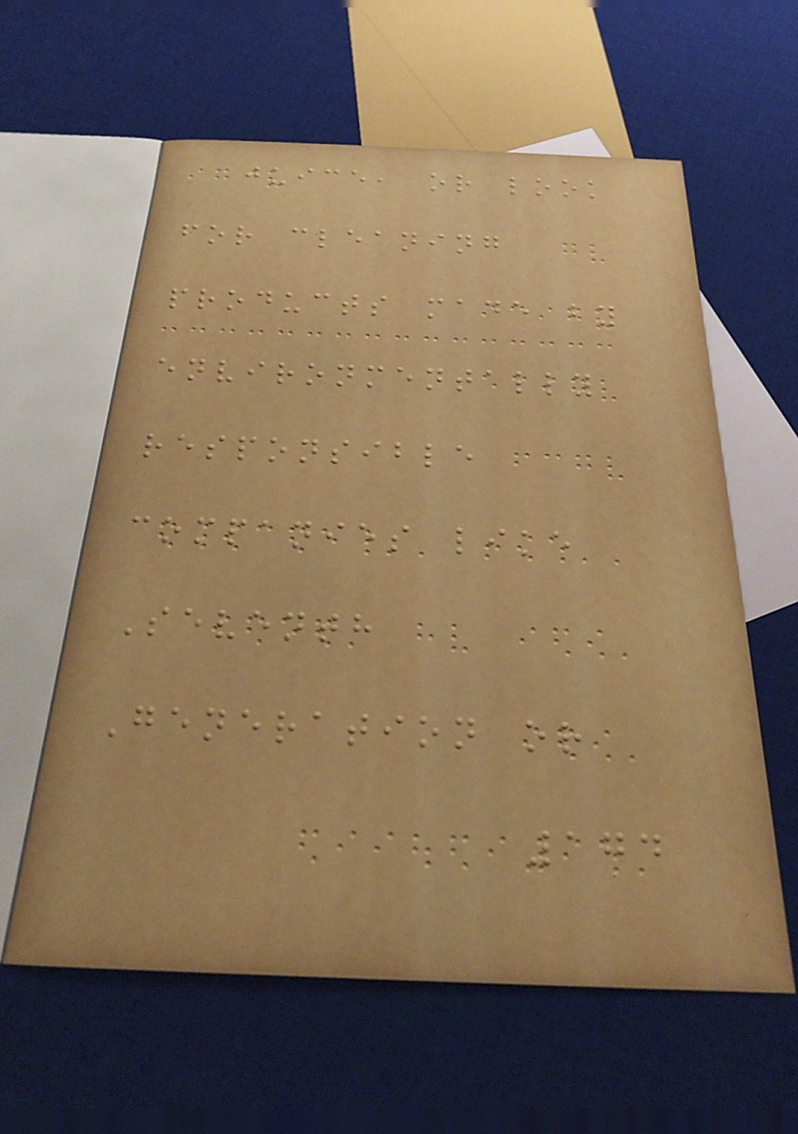juice, or look
for cleaning
products made by
environmentally
responsible
companies like
Seventh
Generation or
174
